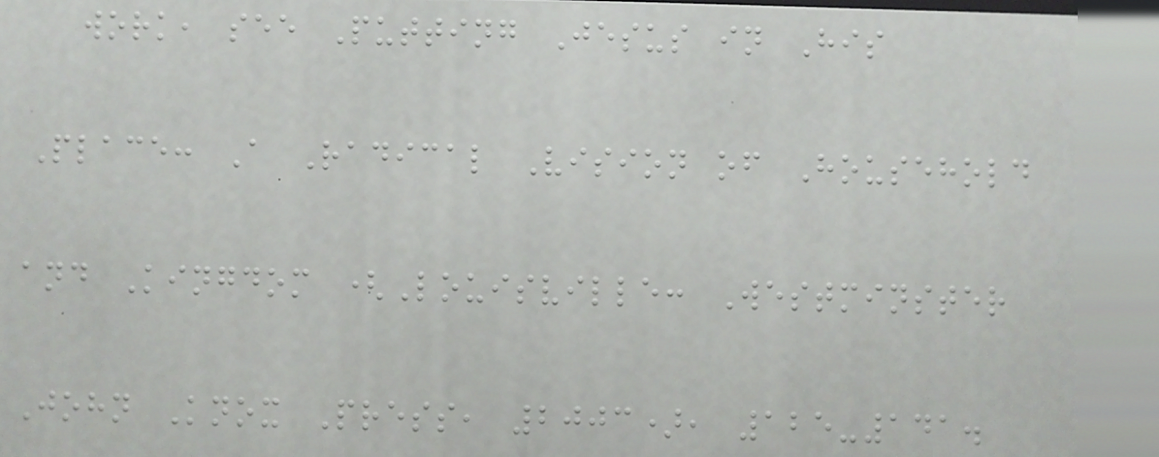work, see Putting Jesus in His
Place: A Radical Vision of Household
and Kingdom (Louisville: Westminster
John Knox Press, 2003), 125-141.
